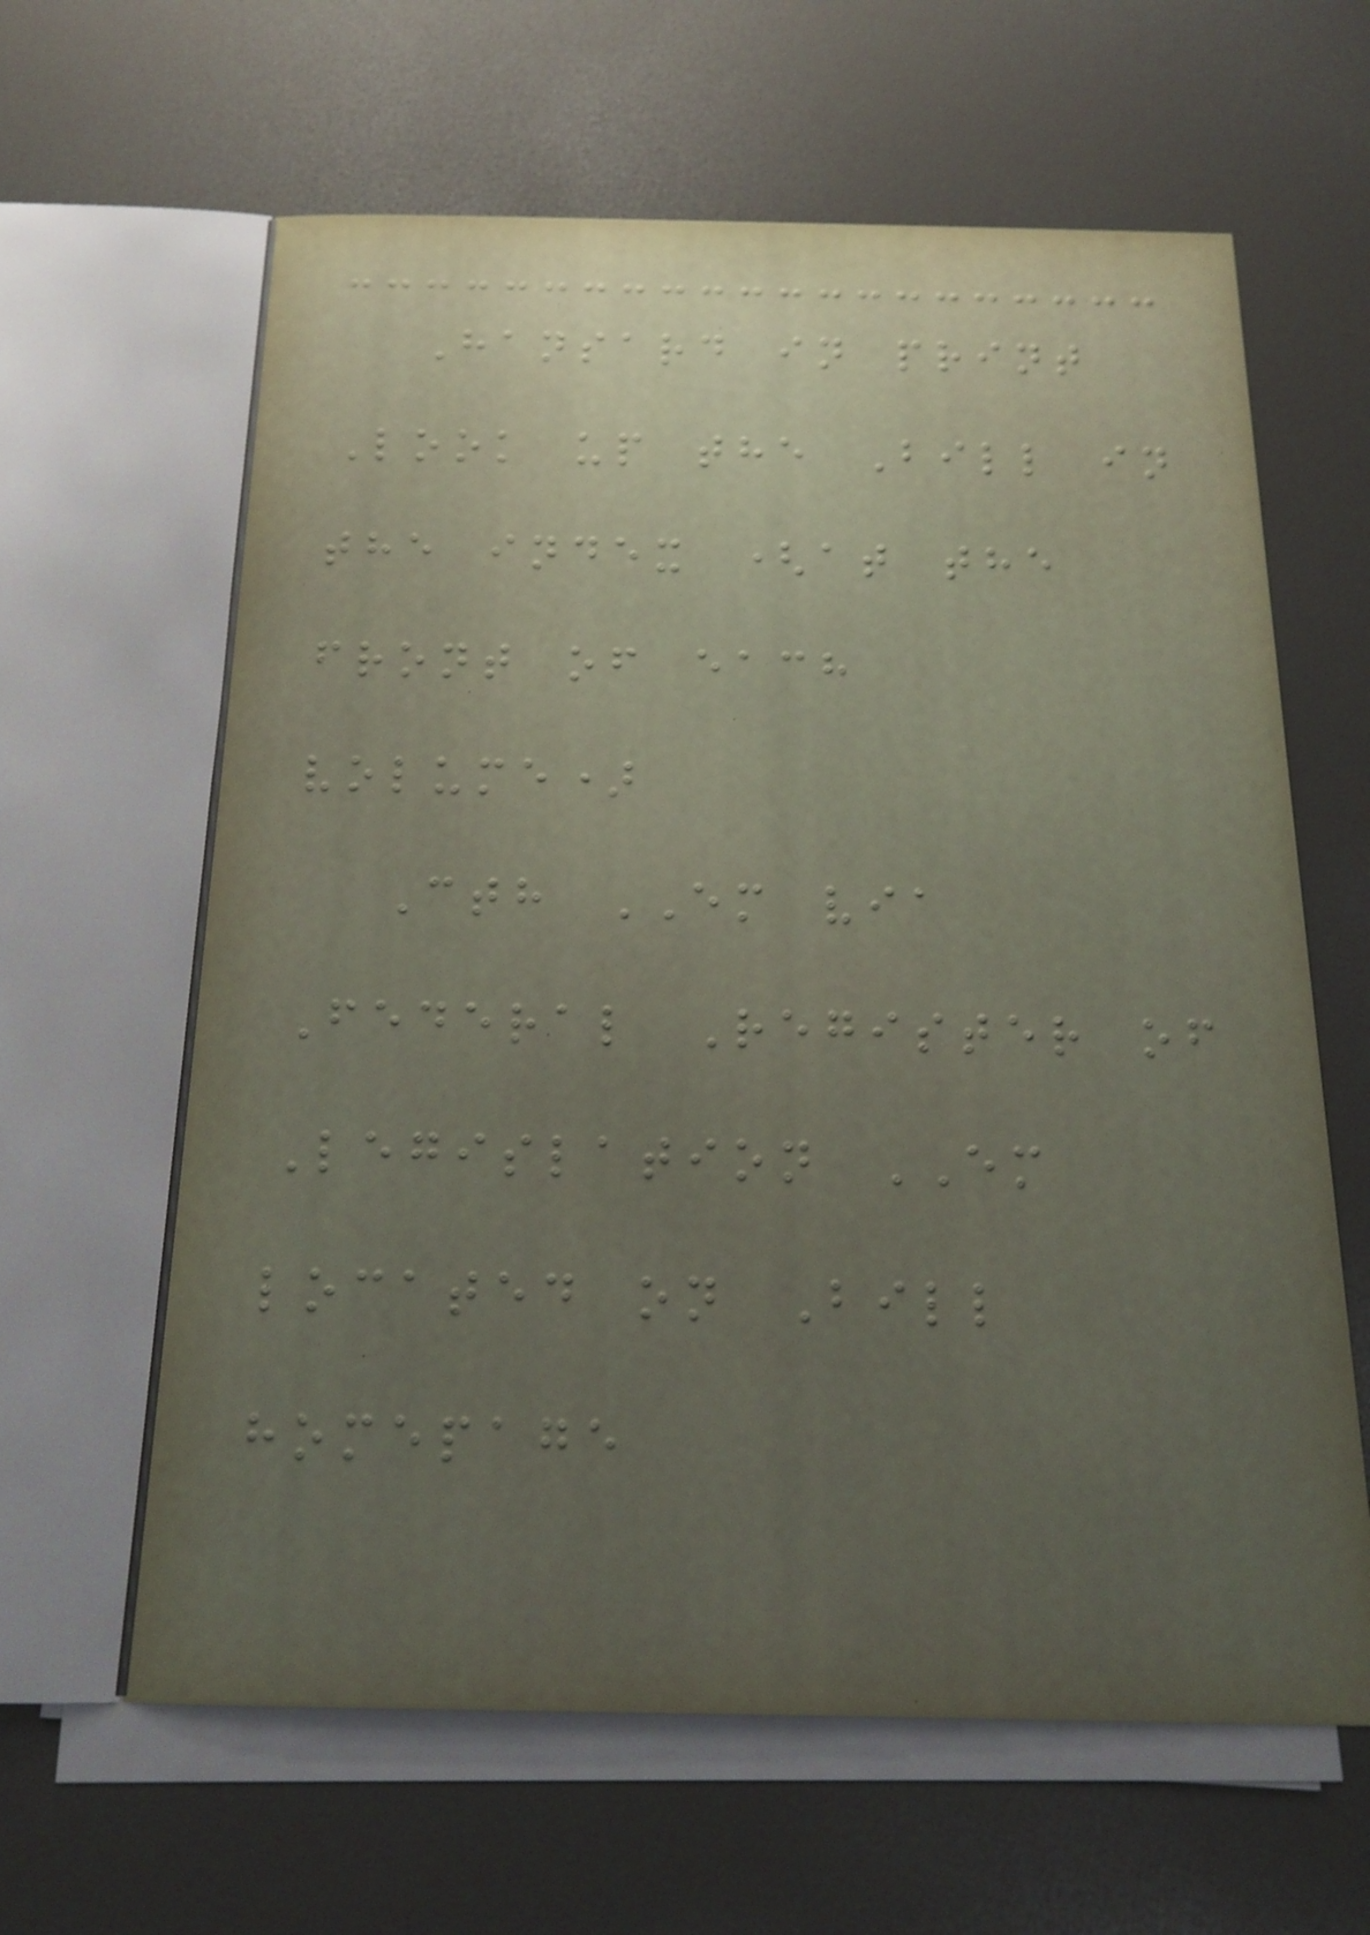Hansard in print
Look up the Bill in
the index (at the
front of each
volume)
Cth EM via
Federal Register of
Legislation EM
located on Bill
homepage
